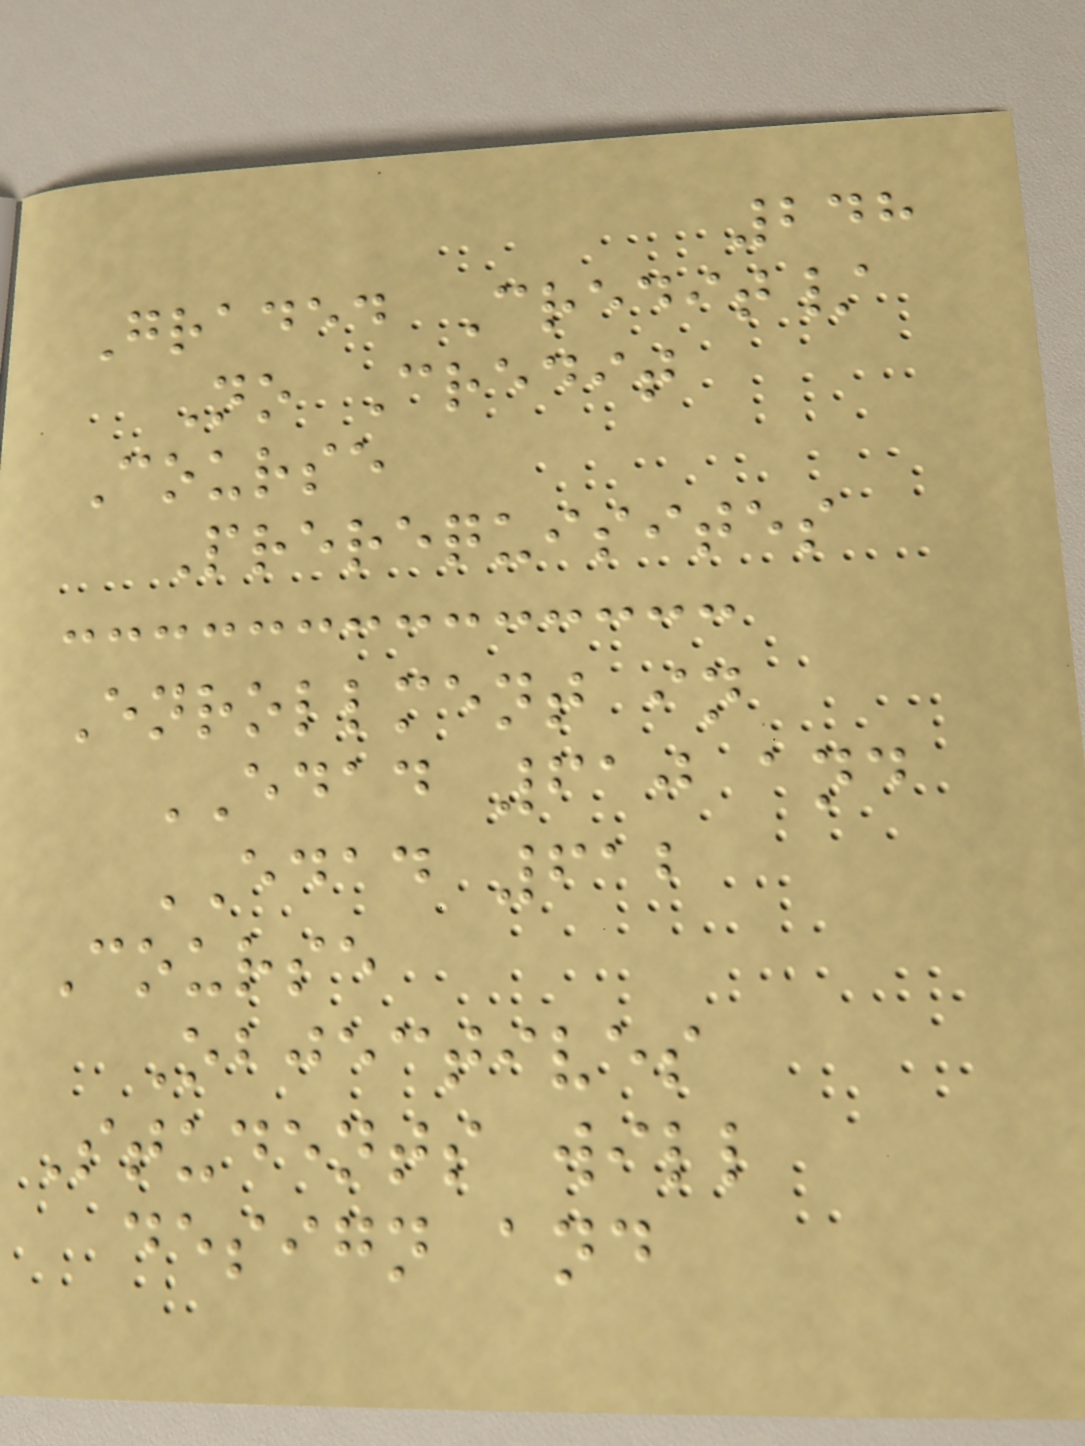248
Graded Credit/
No Credit
Course
Prerequisites
Enrollment in
EDAD 610 and
EDAD 612
Course
Objectives
Students will
design and
